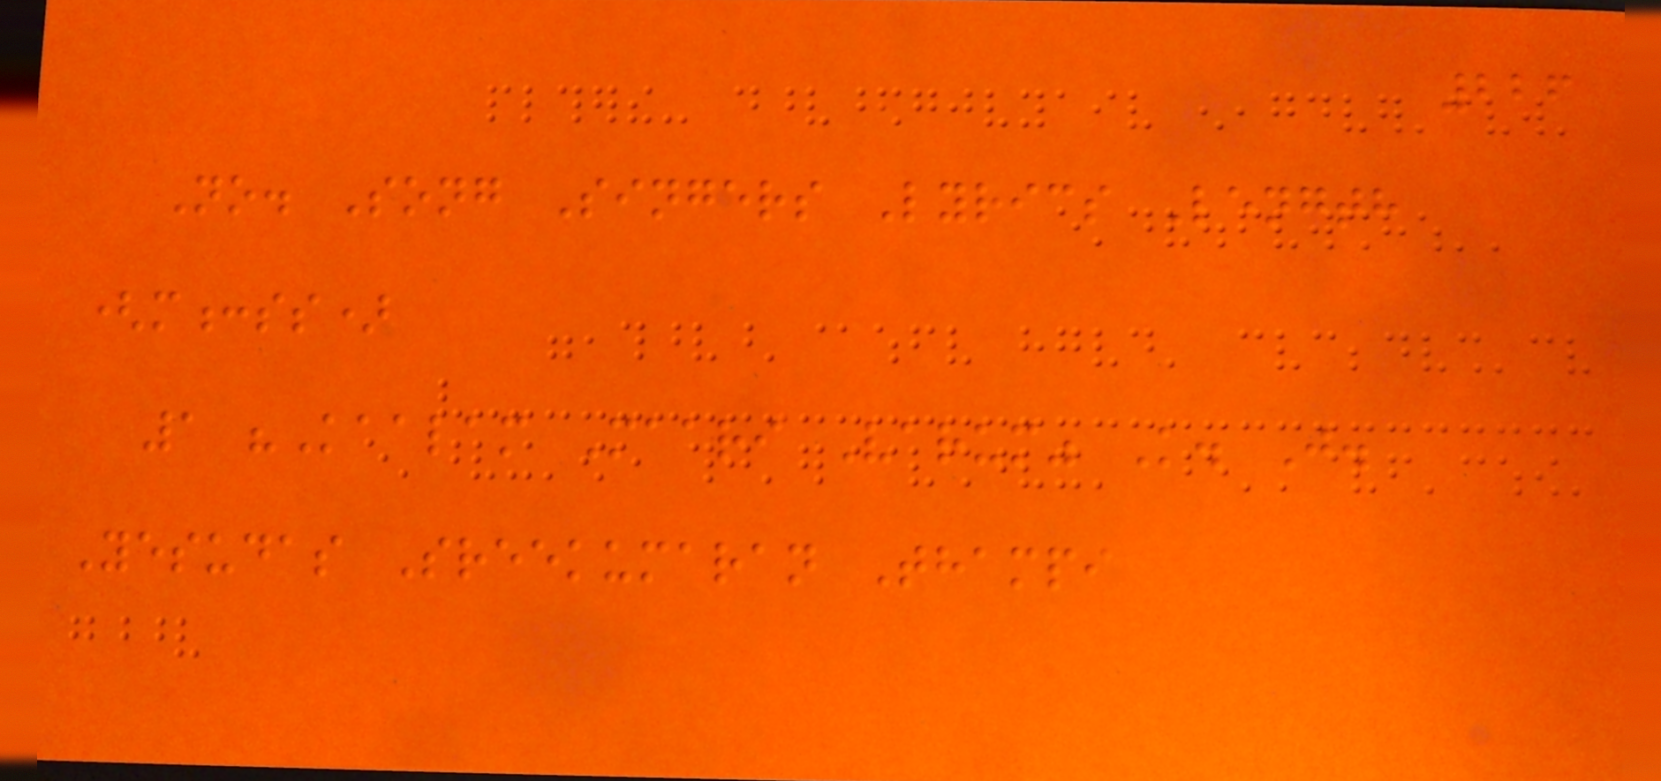226
No. Song Singers Lyrics Length
(m:ss)
1 "Kaalam Maari Varum" K. J.
Yesudas Sreekumaran Thampi
